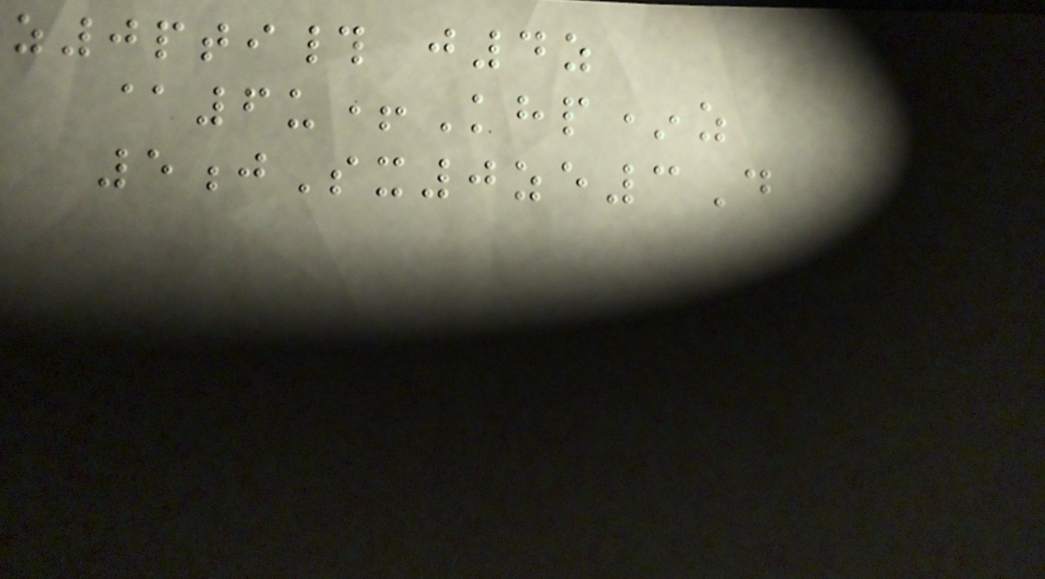z0pti# j4z
@6u+Khp*z
5jSx0ze3D
